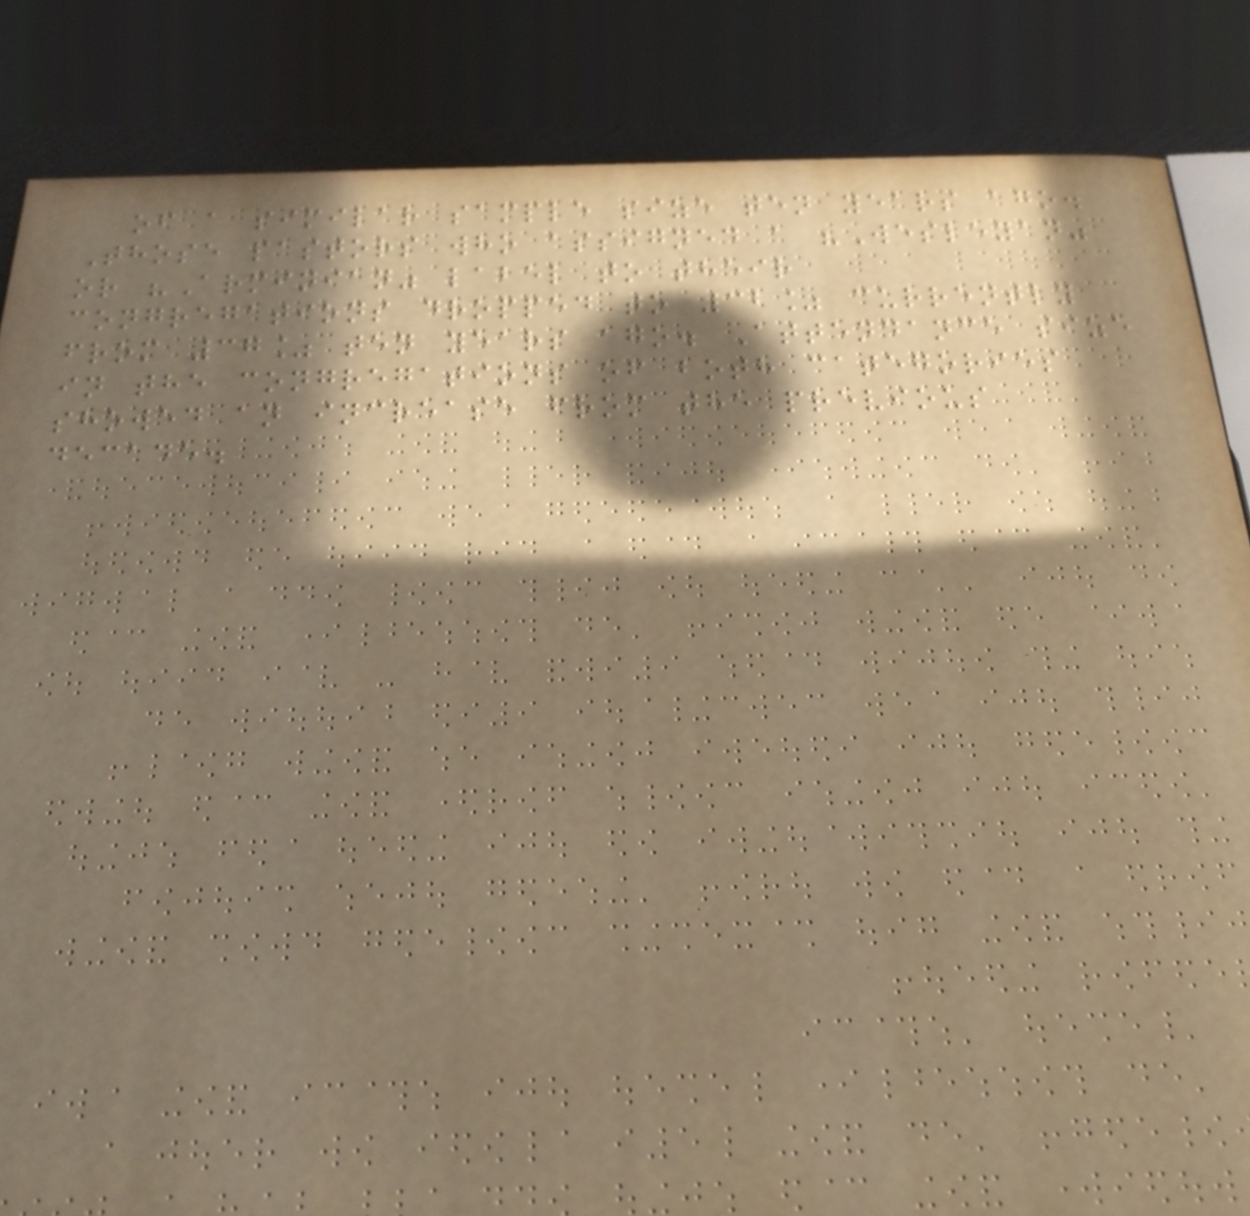of a similar sample size ten years ago.
Those pastors who assigned a "Wesleyan"
or "Arminian" label to their
congregations dropped to 32% currently
from 37% ten years ago. Attendance size
in the congregations of both categories
showed an increase from the previous
decade.
